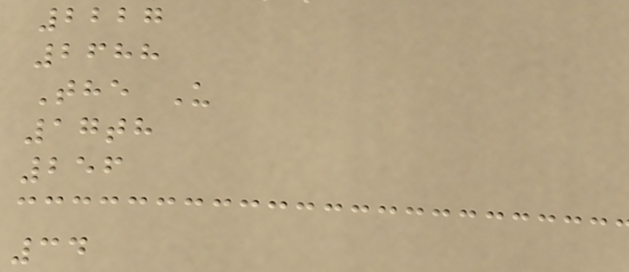2227
2688
The U
17th
256
34
